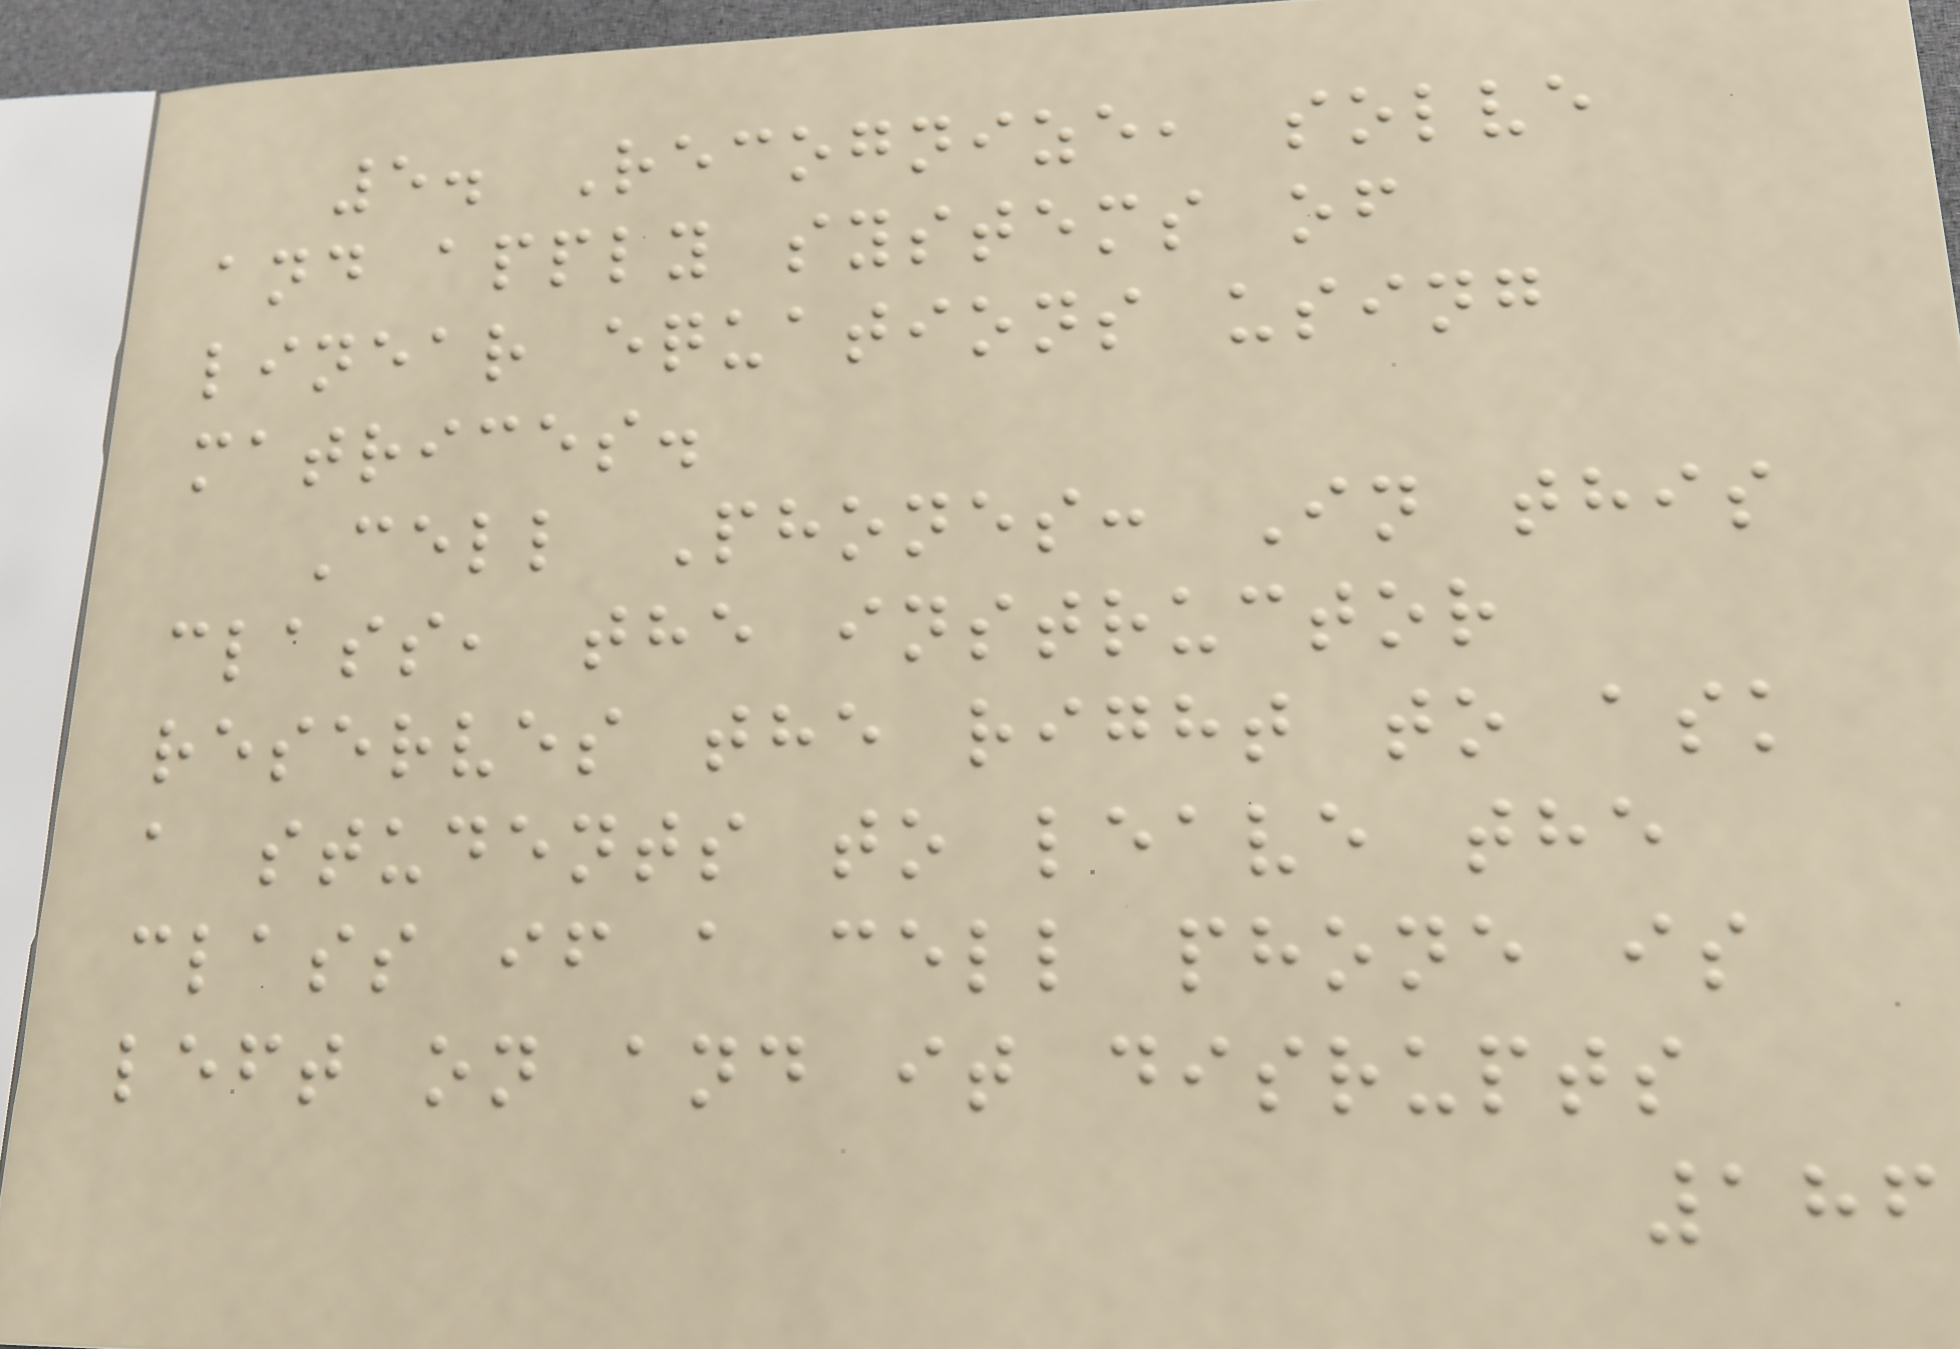5. Recognize, solve
and apply systems of
linear equations using
matrices.
Cell Phones: In this
class, the instructor
reserves the right to ask
a students to leave the
class if a cell phone is
left on and it disrupts
186
